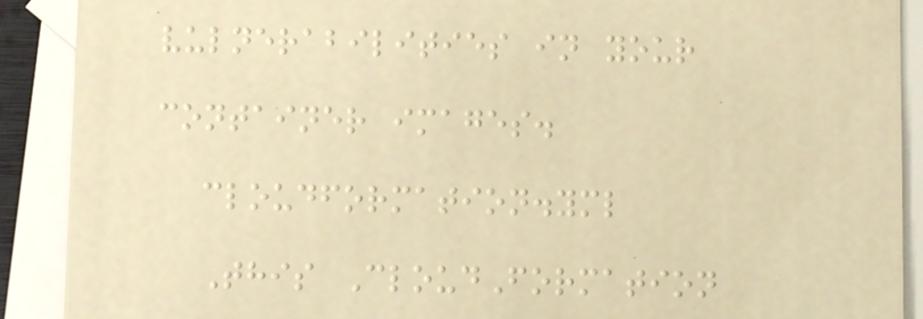vulnerabilities in your
container images.
cloudformation.yml
This CloudFormation
